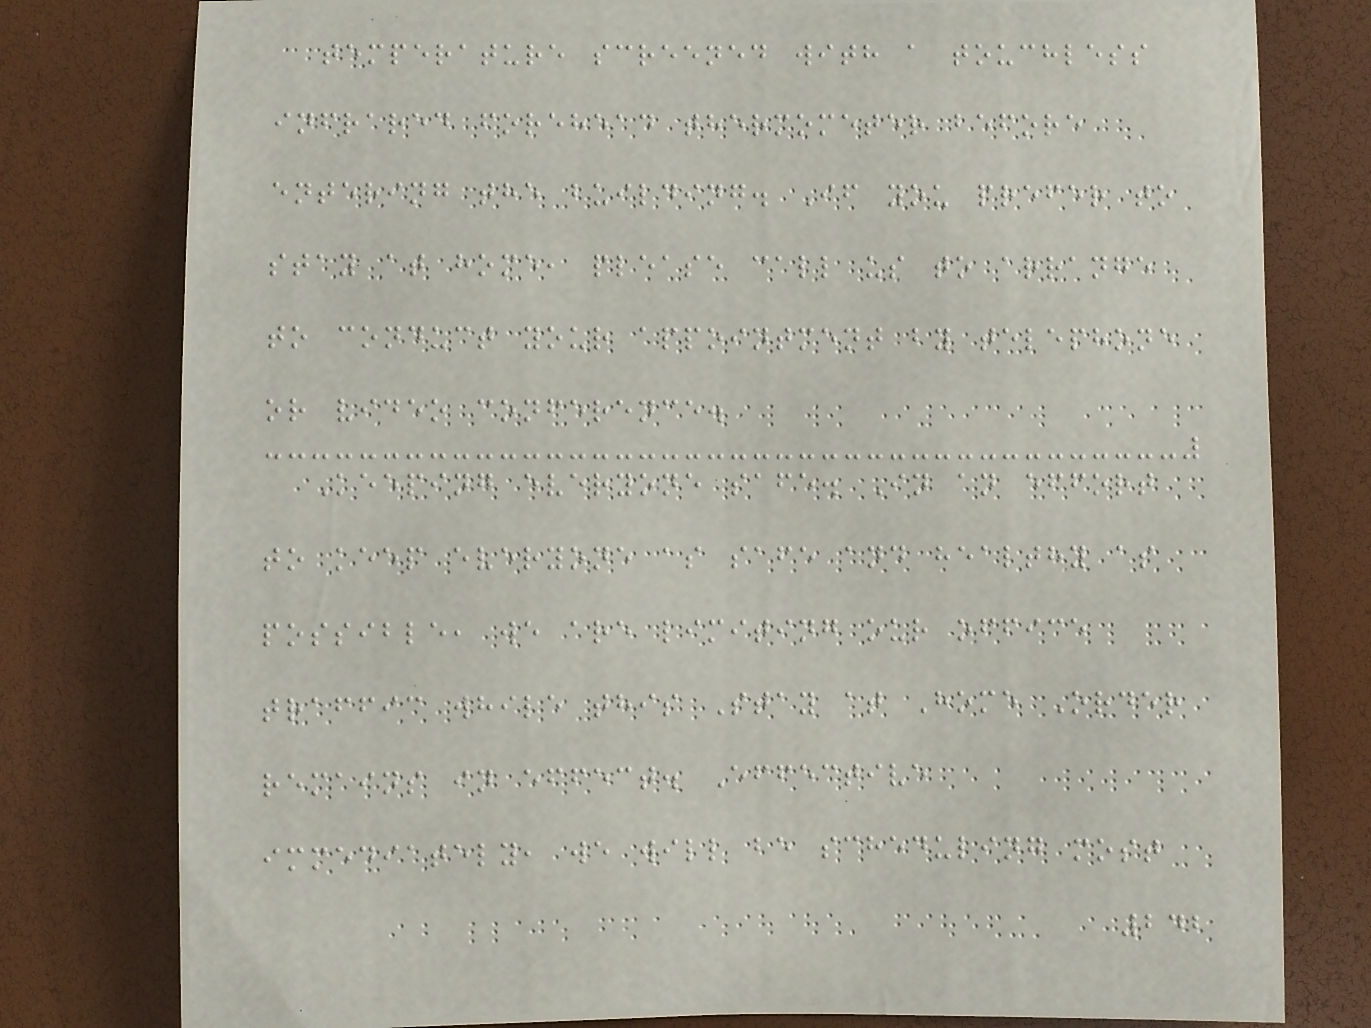temperature screened with a touchless
infrared forehead thermometer before
entering the building. If you prefer to
stay at home, please call us to arrange
to conduct your appointment by telephone
or video conference.
Keeping everyone safe. In an effort
to keep everyone as safe and healthy as
possible, we are limiting our office
traffic while this Stay at Home Order
remains in effect. Effective
immediately, we will be scheduling most
242
